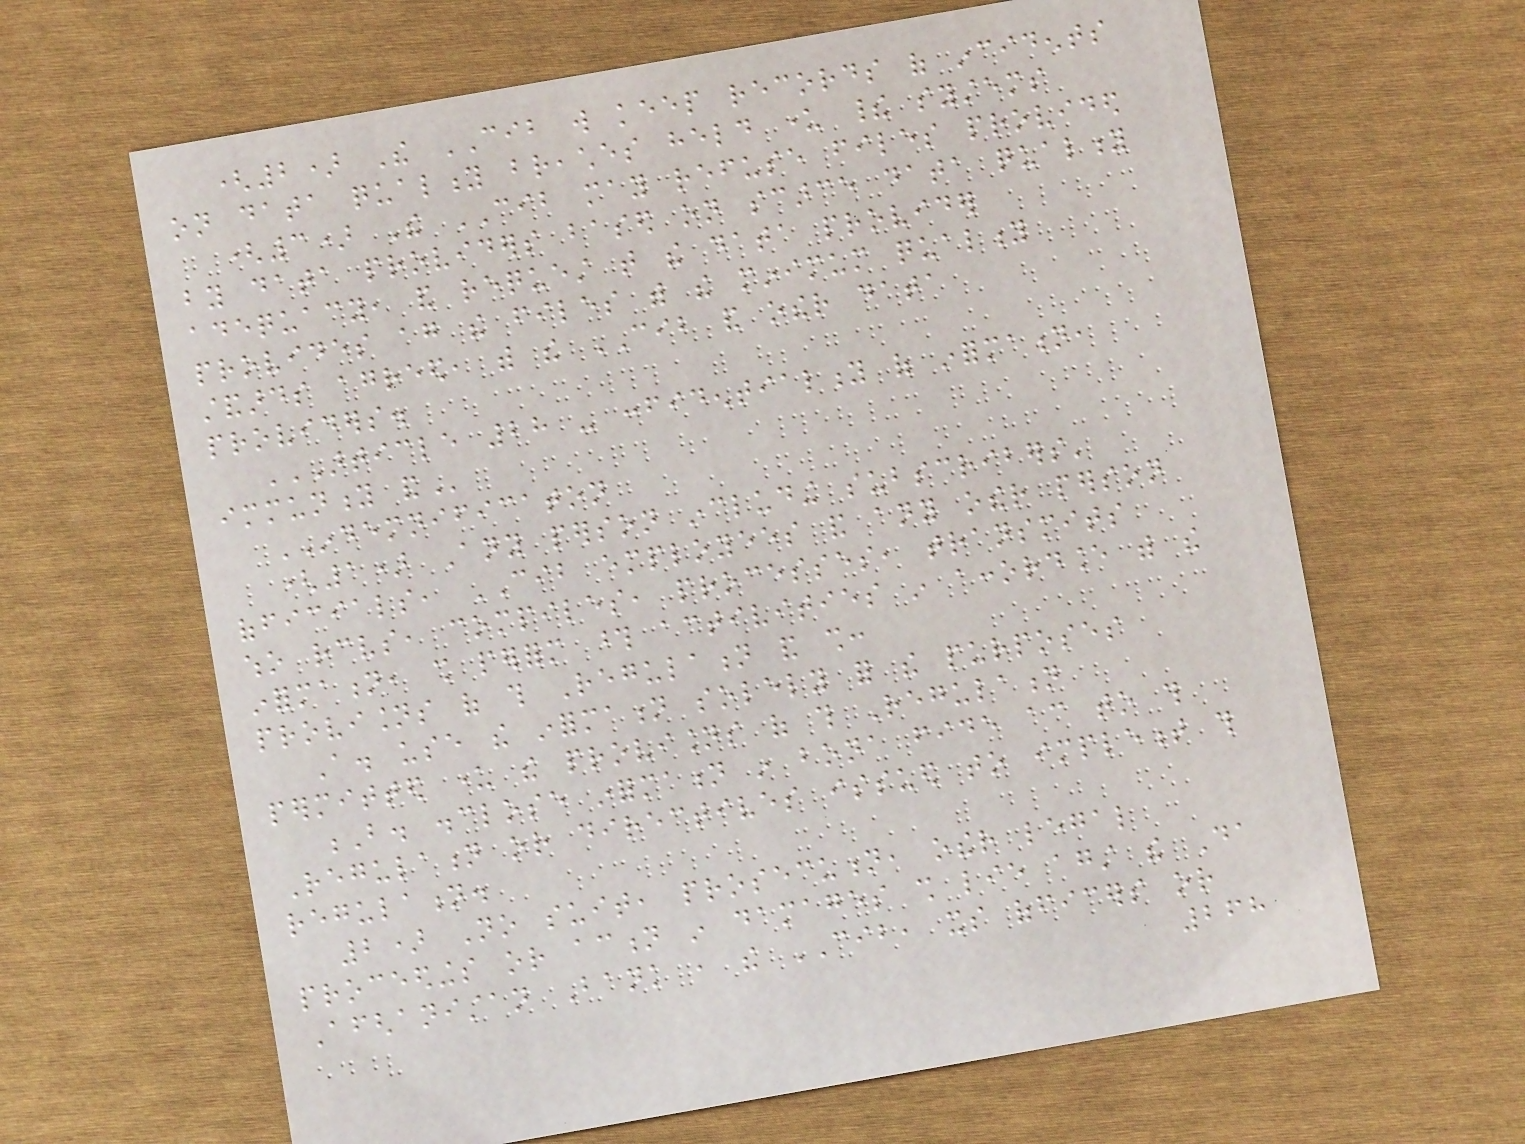(2) The CIB will keep records of incidents
on data quality breaches held under their systems
(3) The CIB may refuse files provided
by data providers based on scarce data quality
adequacy, and request that the data provider
provides again the files with the minimum quality
standards agreed, with the CIB and other data
providers.
ARTICLE 28 - CONFIDENTIALITY OF INFORMATION,
IMMUNITY AND
INDEMNIFICATON
(1) Any person including subscribers'
officials, CIB employees and any other person
who receives, compiles, processes, transmits
information, shall perform those activities in accordance with the
provisions of this Regulation and shall:
A. use the information solely for the purposes
permitted under the provisions of this Regulation
B. disclose information in bona fide according to this
Regulation or directives issued to implement this
regulation.
2) No suit, prosecution, other legal
proceedings or action in damages shall lie against the Da
Afghanistan Bank , the CIB, its officers or
268
